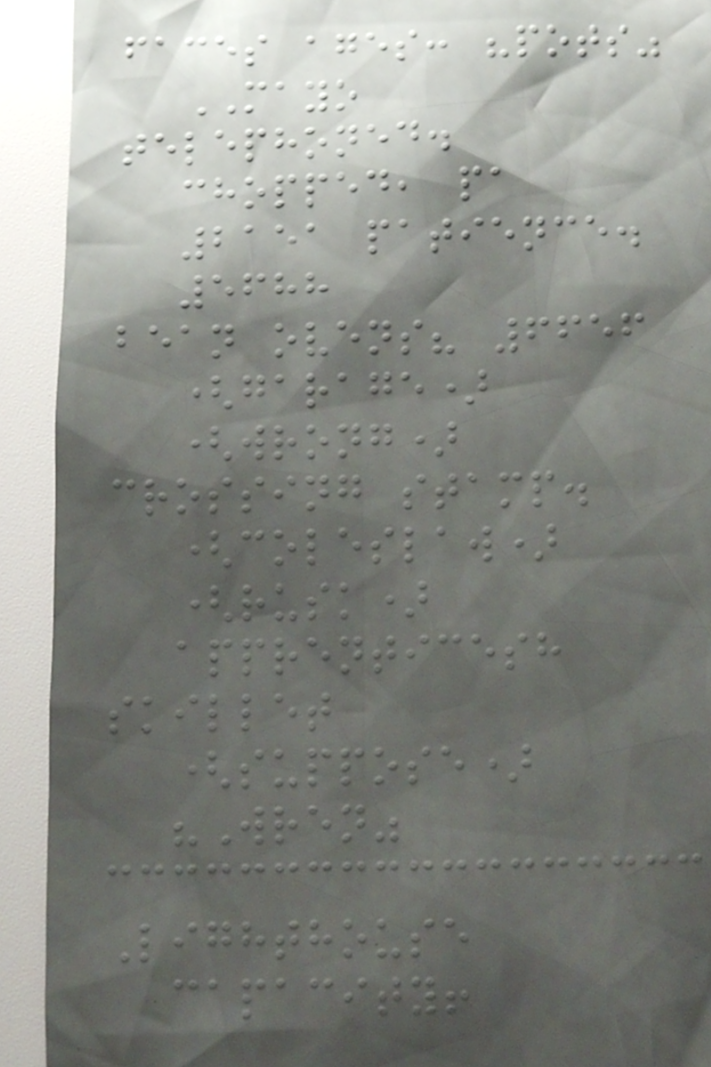faces ages: "pots"
MAYO
telephoned.
chopped, pa
2151 patience.
5688
bean ovens? 6656
(garage)
(wrong)
crossing stamp.
(coleslaw)
(rusk)
apprenticesh
skillet
(suppose)
"Wren"
Lighthouse
capacity!
